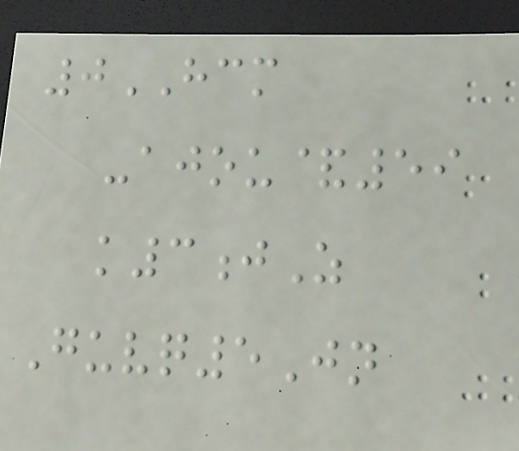0HCM
-ajou&59
k3jZ
Guvq5Jn
